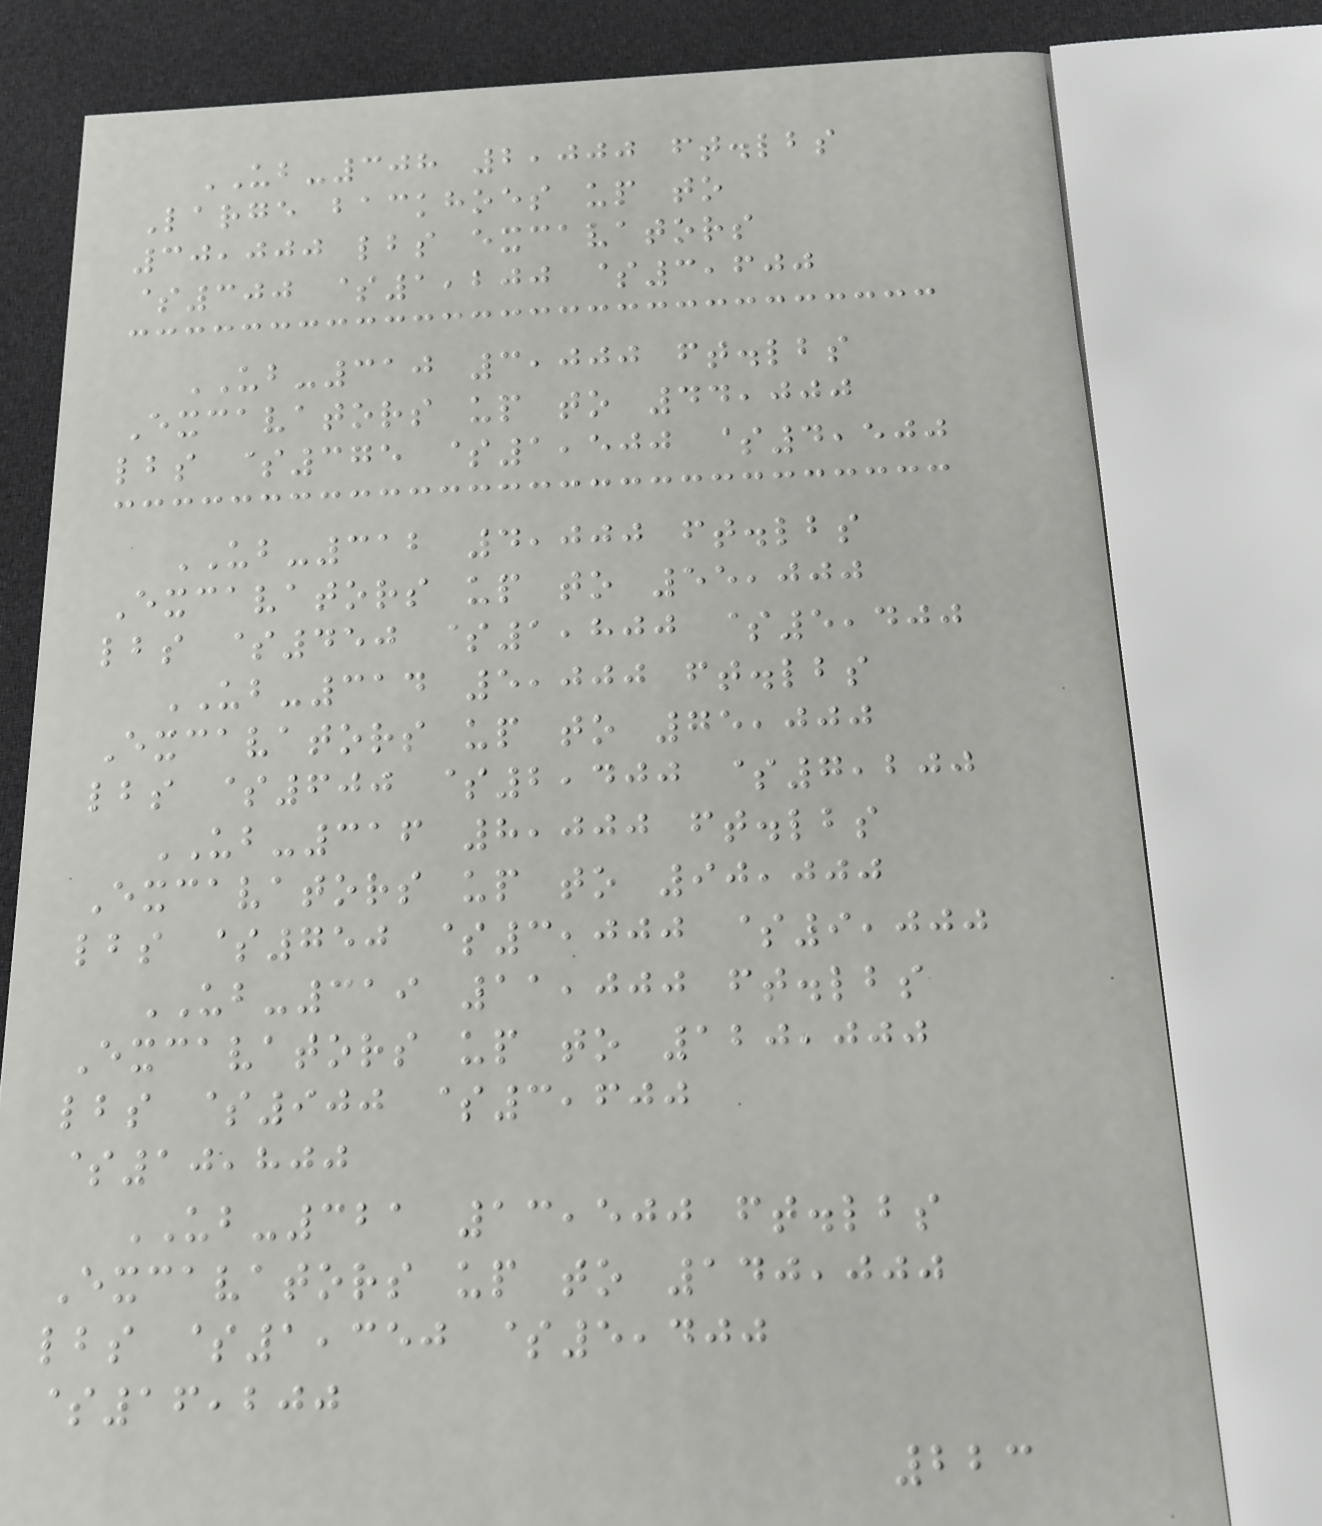UB-308 2,000 ft.lbs
Large backhoes up to
30,000 lbs excavators
$300 $1,200 $3,600
UB-310 3,000 ft.lbs
Excavators up to 44,000
lbs $375 $1,500 $4,500
UB-312 4,000 ft.lbs
Excavators up to 55,000
lbs $450 $1,800 $5,400
UB-314 5,000 ft.lbs
Excavators up to 75,000
lbs $600 $2,400 $7,200
UB-316 8,000 ft.lbs
Excavators up to 90,000
lbs $750 $3,000 $9,000
UB-319 11,000 ft.lbs
Excavators up to 120,000
lbs $900 $3,600
$10,800
UB-321 13,500 ft.lbs
Excavators up to 140,000
lbs $1,350 $5,400
$16,200
223
